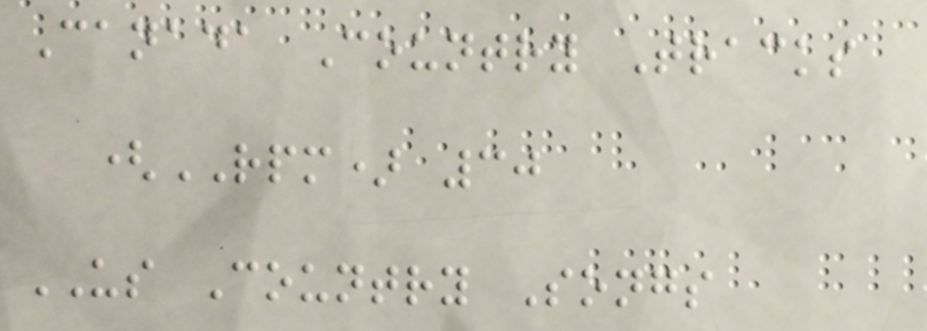Canada Country Tracks
(RPM) 30
US Country Songs
